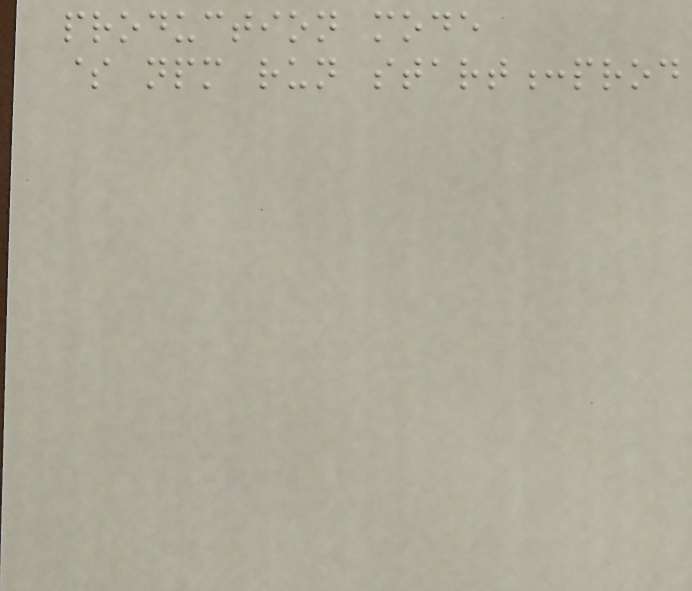production mode
$ npm run start:prod
